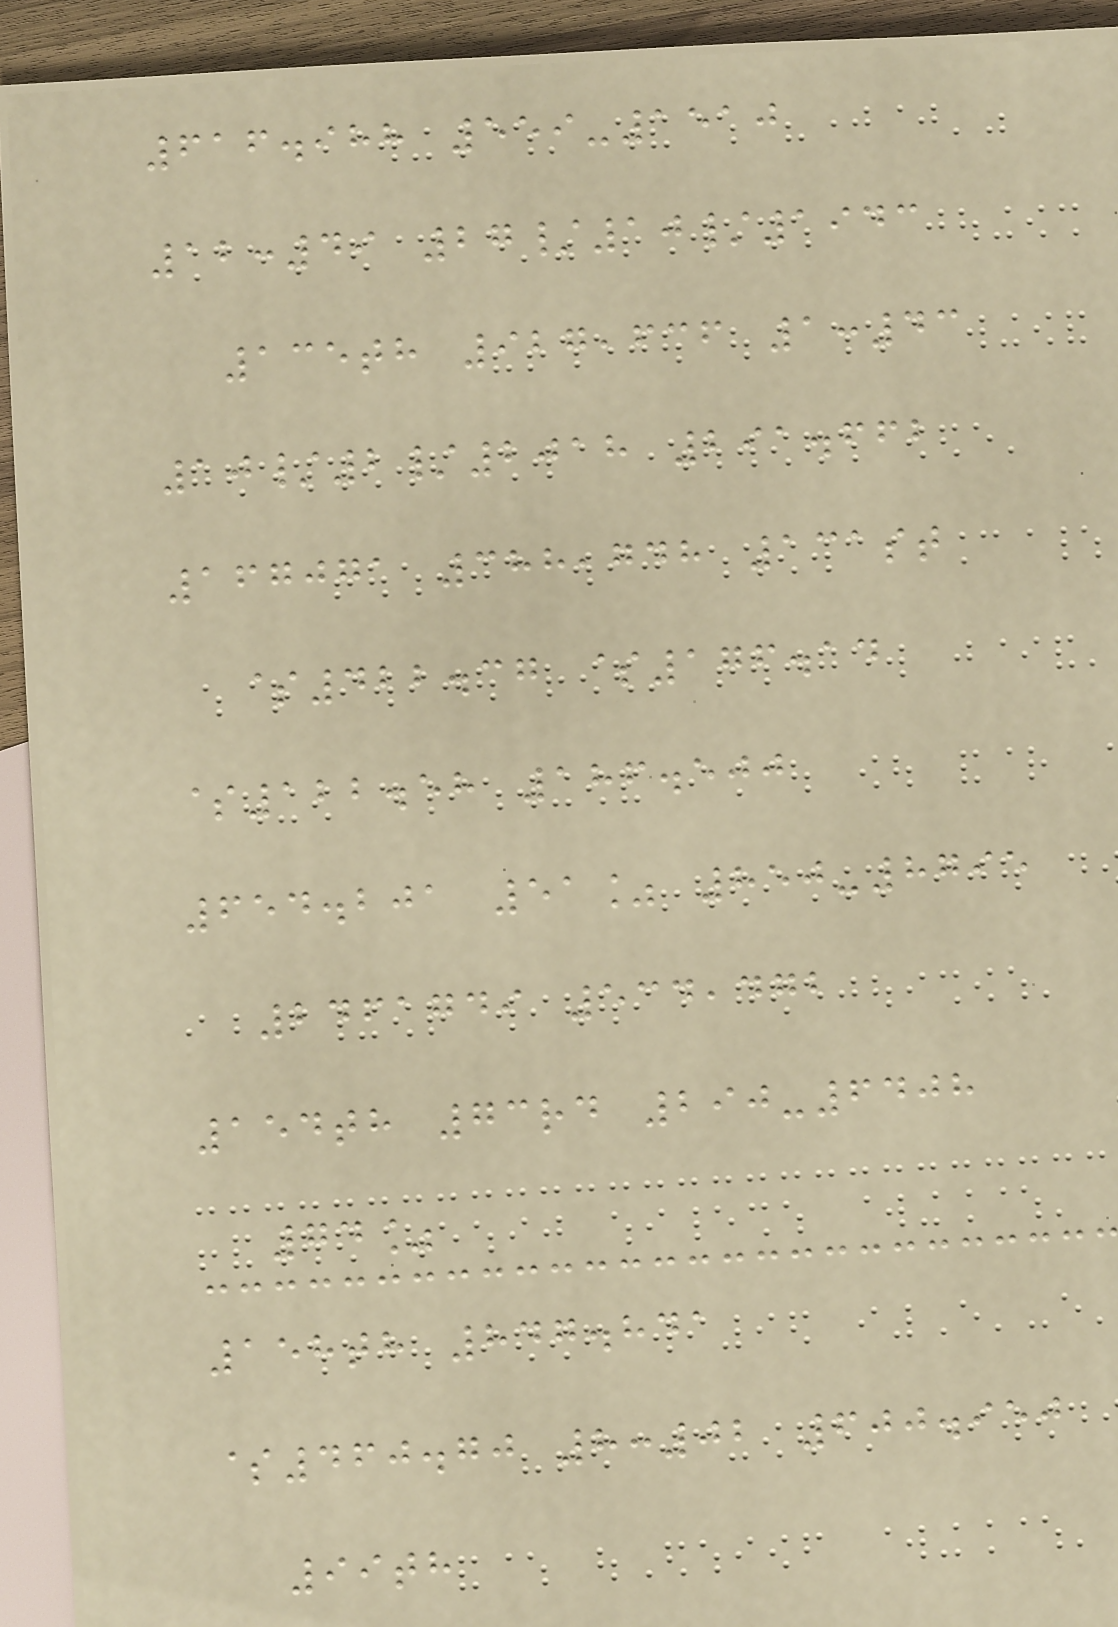616.988 559-1510
12:49 27/10/1943
135th 927,636 1:43
10/2/2018 291.662
167071 388,748 131st
$422.37 $176.14
$122.58 186.500
654.201 51% 850-8795
2461749 534,472
154th 73rd 290-6408
74%
158th 847.841
$460.70 8:02 600.950
99th
